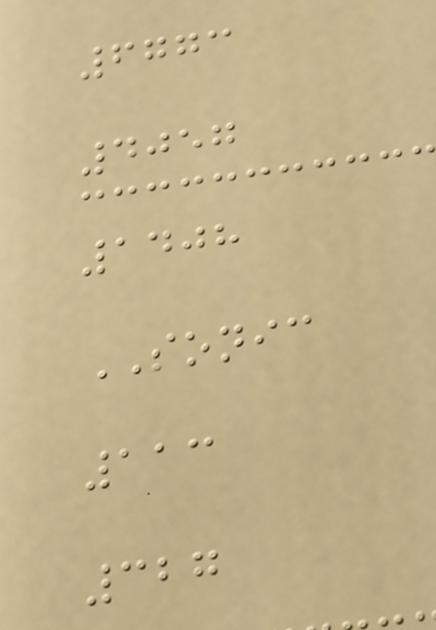6773
4057
1408
SONIC
113
327
